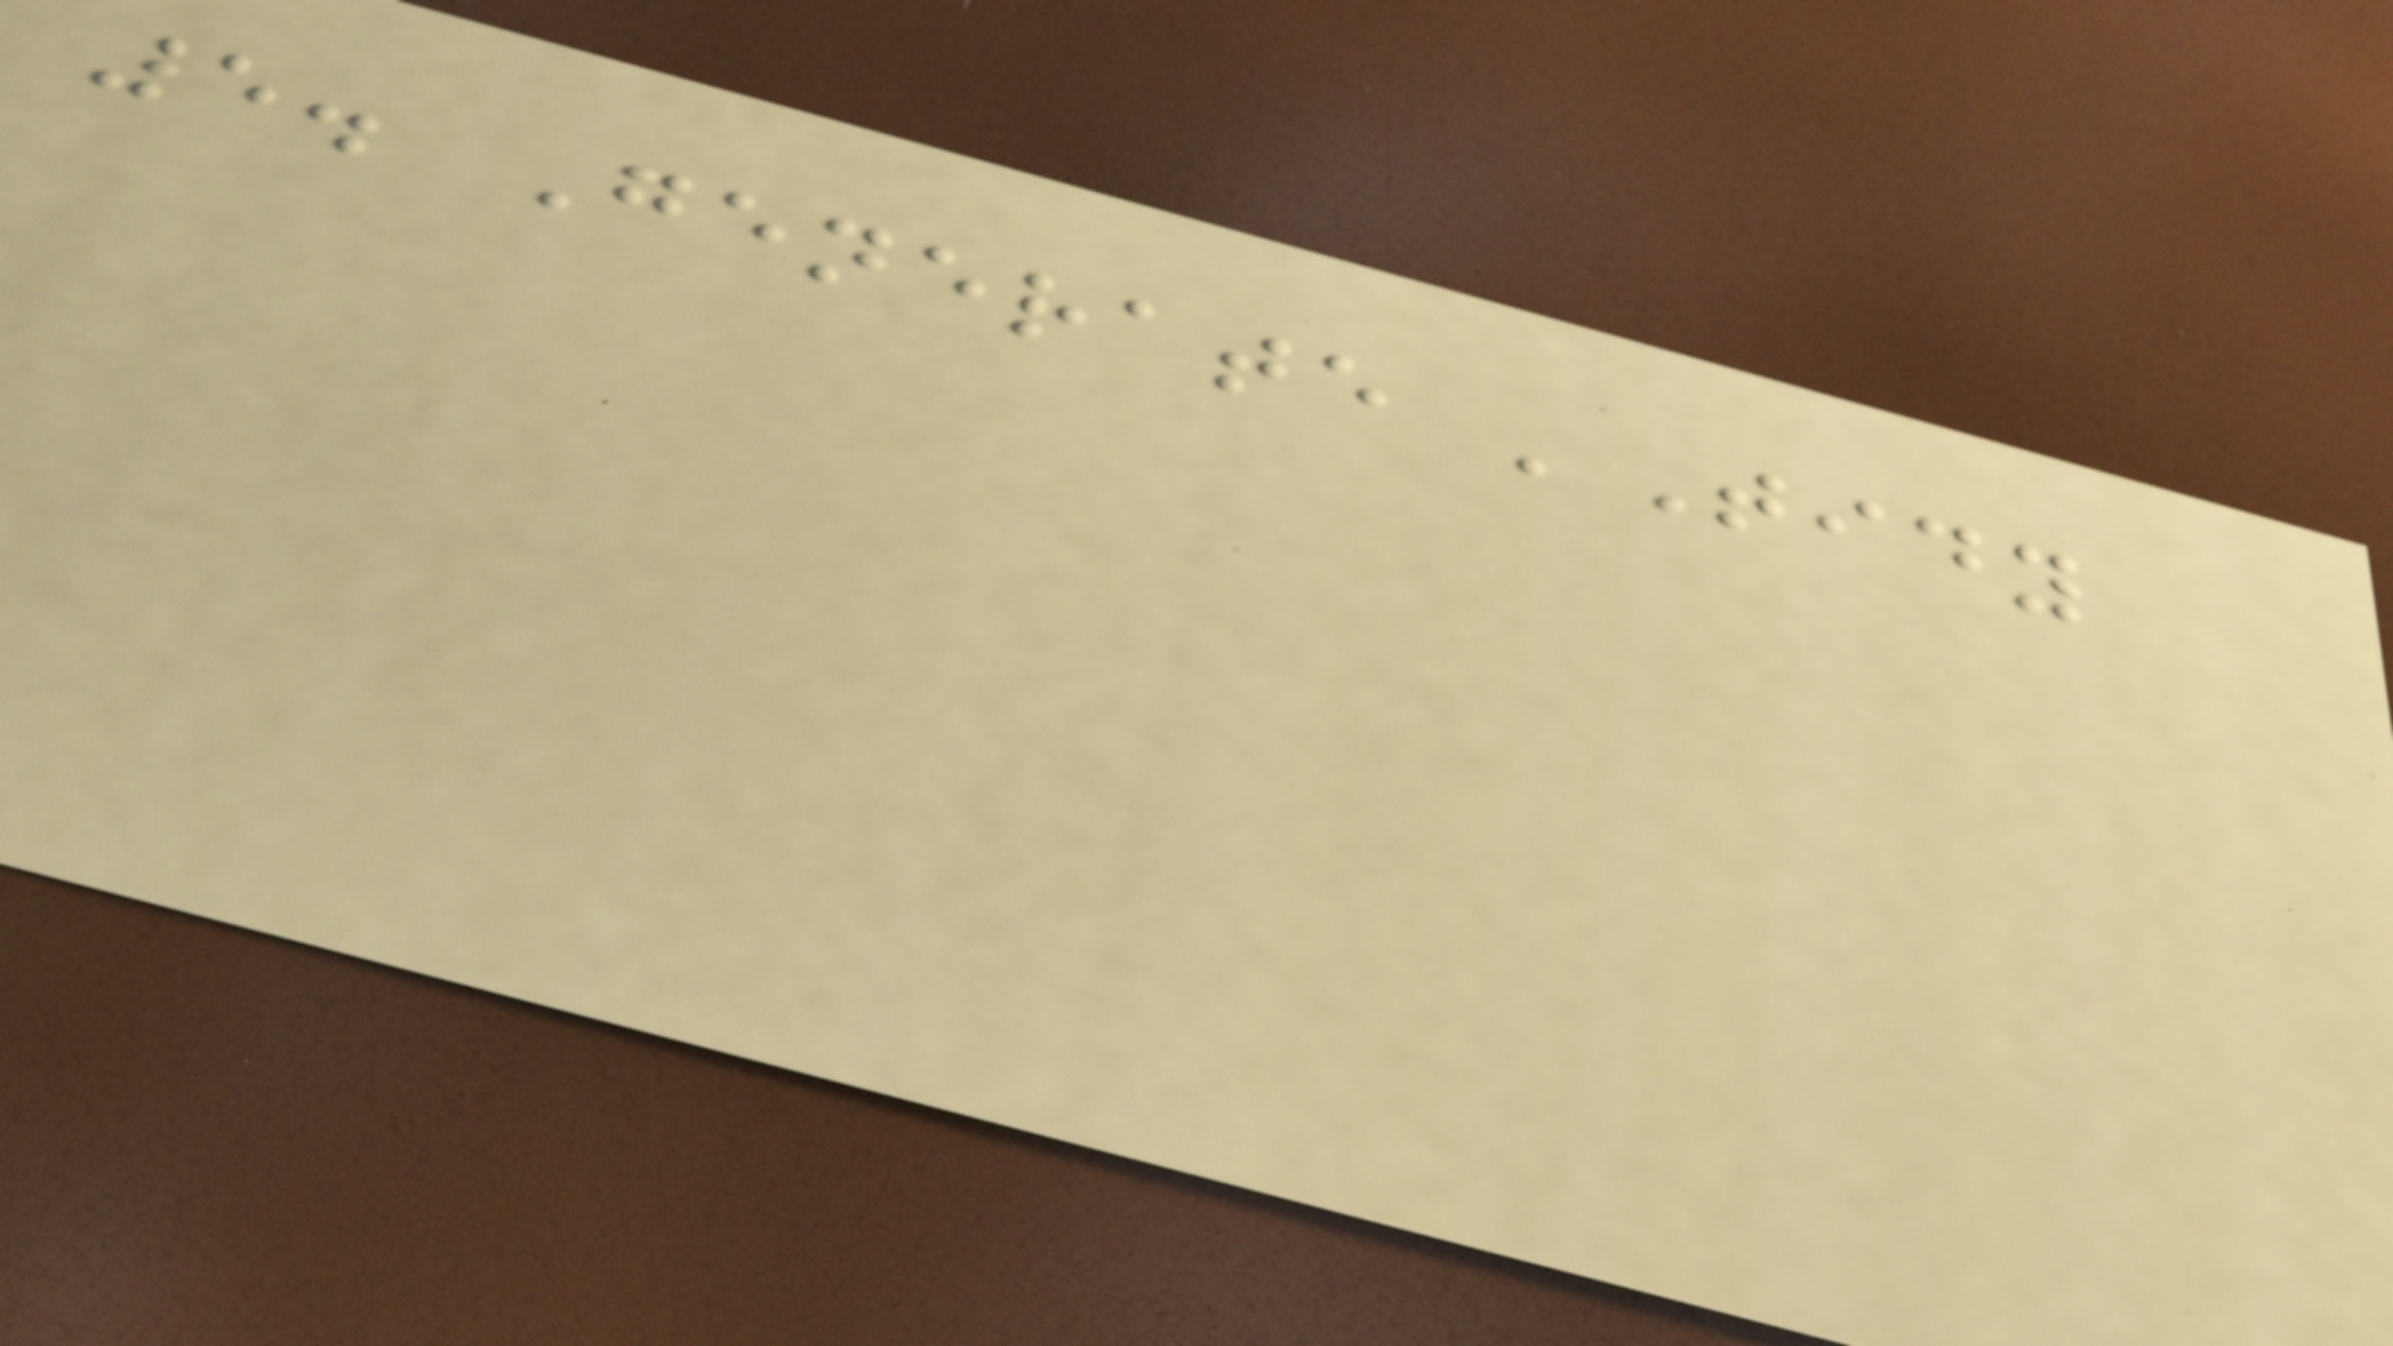5. Generate 'Tidy
